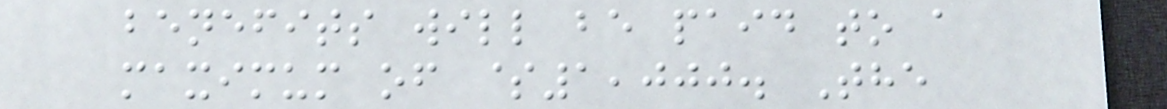benefits will be paid to a
maximum of $1,000. The
